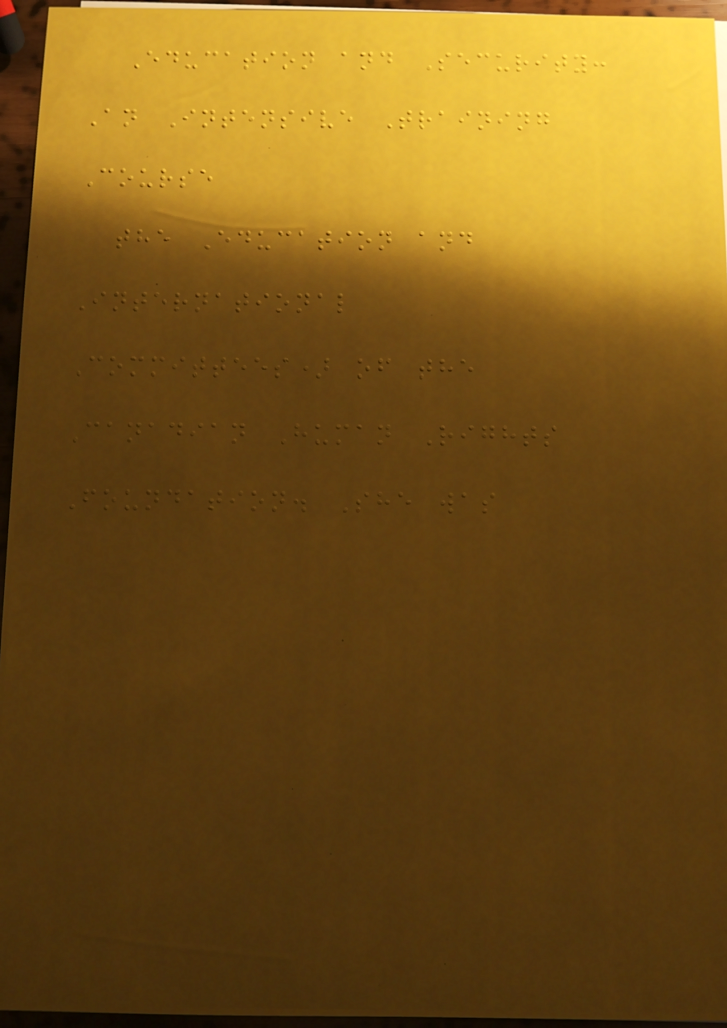Education and Security:
An Intensive Training
Course
the Education and
International
Committees) of the
Canadian Human Rights
Foundation. She was
